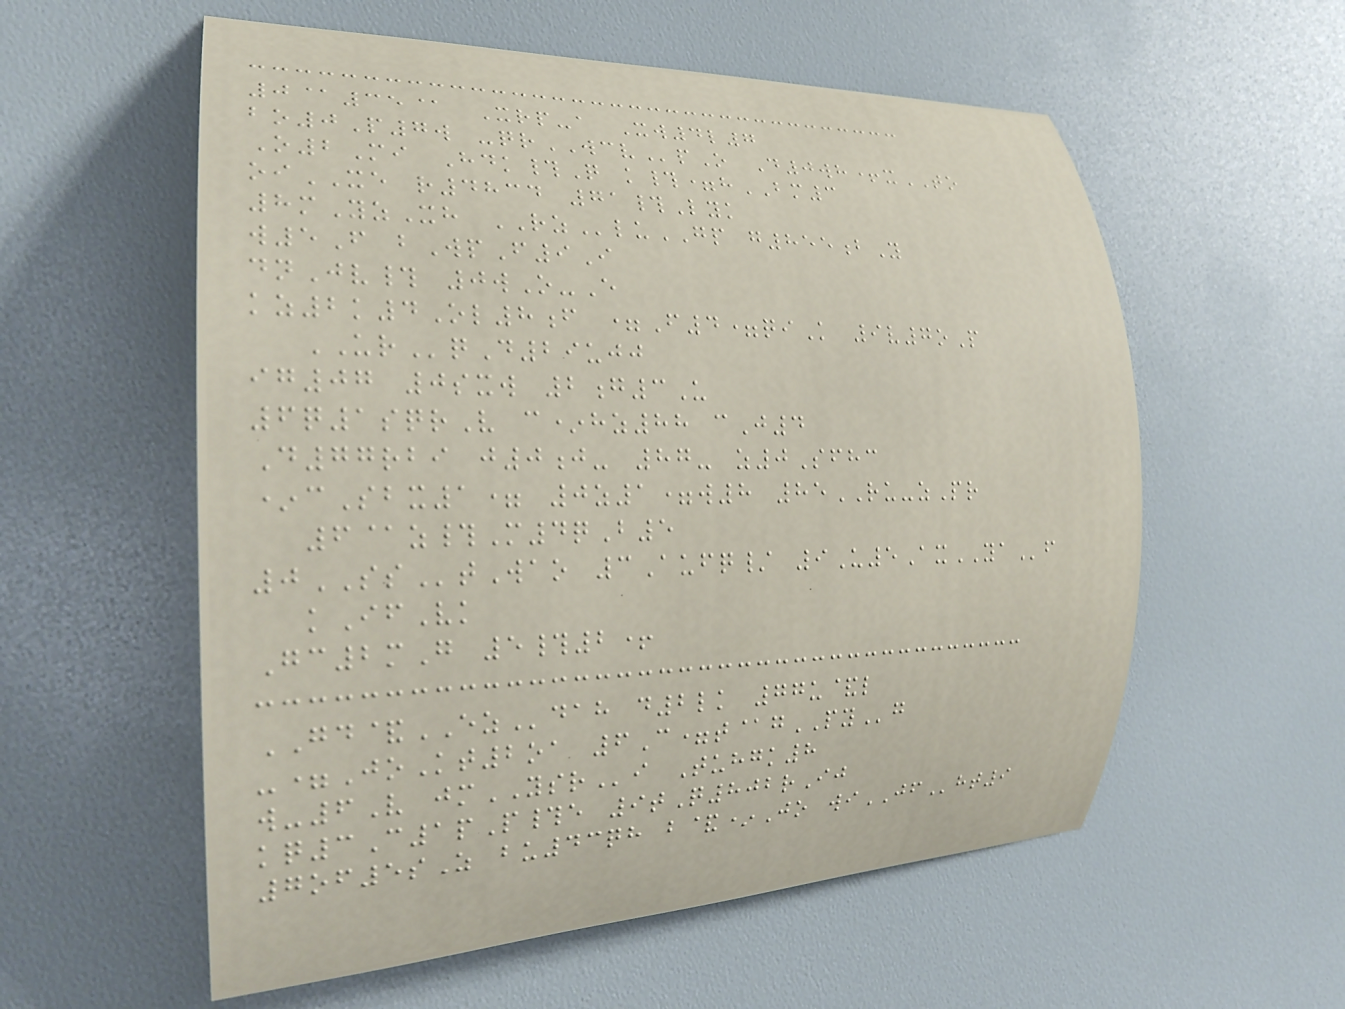0@35@ Xrp-a Xw4l7
bo0P7w -qrWCVpO D0wh+xTO
O2Mi Hdk#Q k#=hBM3
oiXE r4834 71#Lyk
8mYzXh RZluGP g855bY
w5F bWpF9I
dnJv# 0wO-E
kz2k4Ol8f =F4=qiK 9v7oP
URqD29ujj
ig07 0sxw 2g3U
6q1sqrV c*hz88 cJ4
D77rbi j0j- 87- z0Sfhc
*cSbx1= 0z1=w8 85RU-zPr
6@z#M4qB5
0SStWao 3Aufq/ 9U5AxYAf
kIfVk
Gc2mG 5#2+
GD&EZdah d2lk 77u&l
-=JoKt2oa 6C=t@gPYg
w-6V jmYSRi Tuhgk8
kq3C1pP#e 9tQ802rIj
7of5sZ bu43qh b&*Jo wiJFht9
